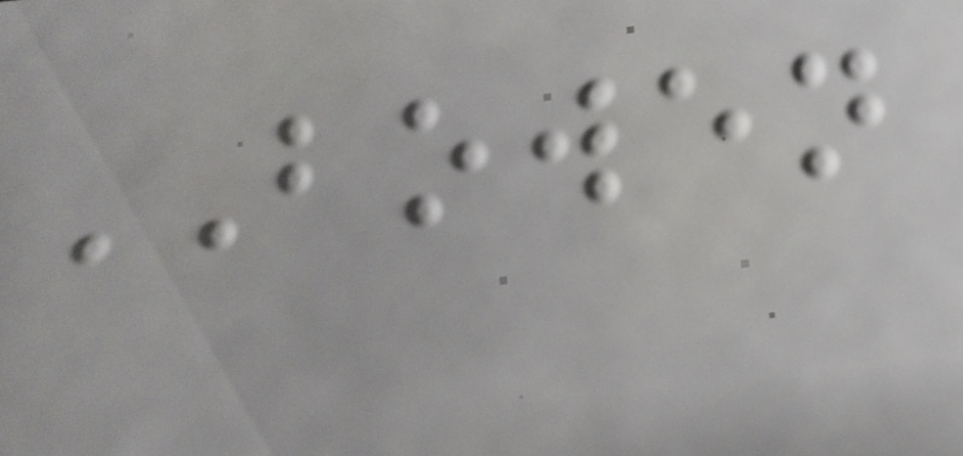BOWEN
